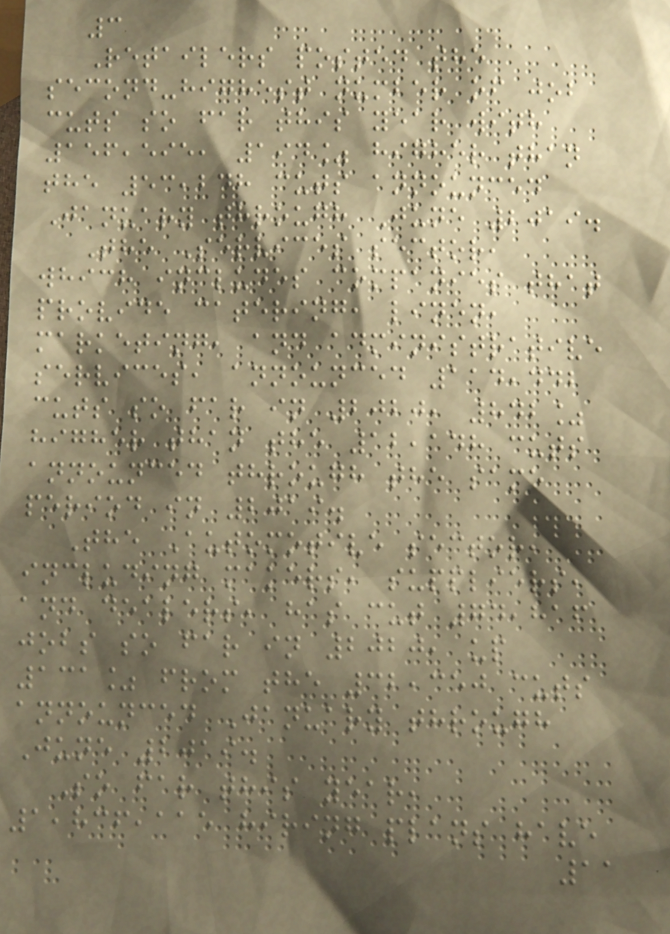3
Retailers posted the
second-highest number of job
cuts so far this year with
156,595, 194% higher than
the 53,248 cuts announced
January through June 2019.
The Services sector,
which includes companies that
provide catering, linen,
marketing, and administrative
services, announced 114,442
cuts so far in 2020, 842%
higher than the 12,148 cuts
announced through the same
period in 2019.
The Automotive sector,
including makers, suppliers,
and dealers, has cut 74,816
jobs so far in 2020, up
131% from the 32,350 cuts
announced January through
June 2019.
So far this year,
1,836,115 hiring plans have
11
